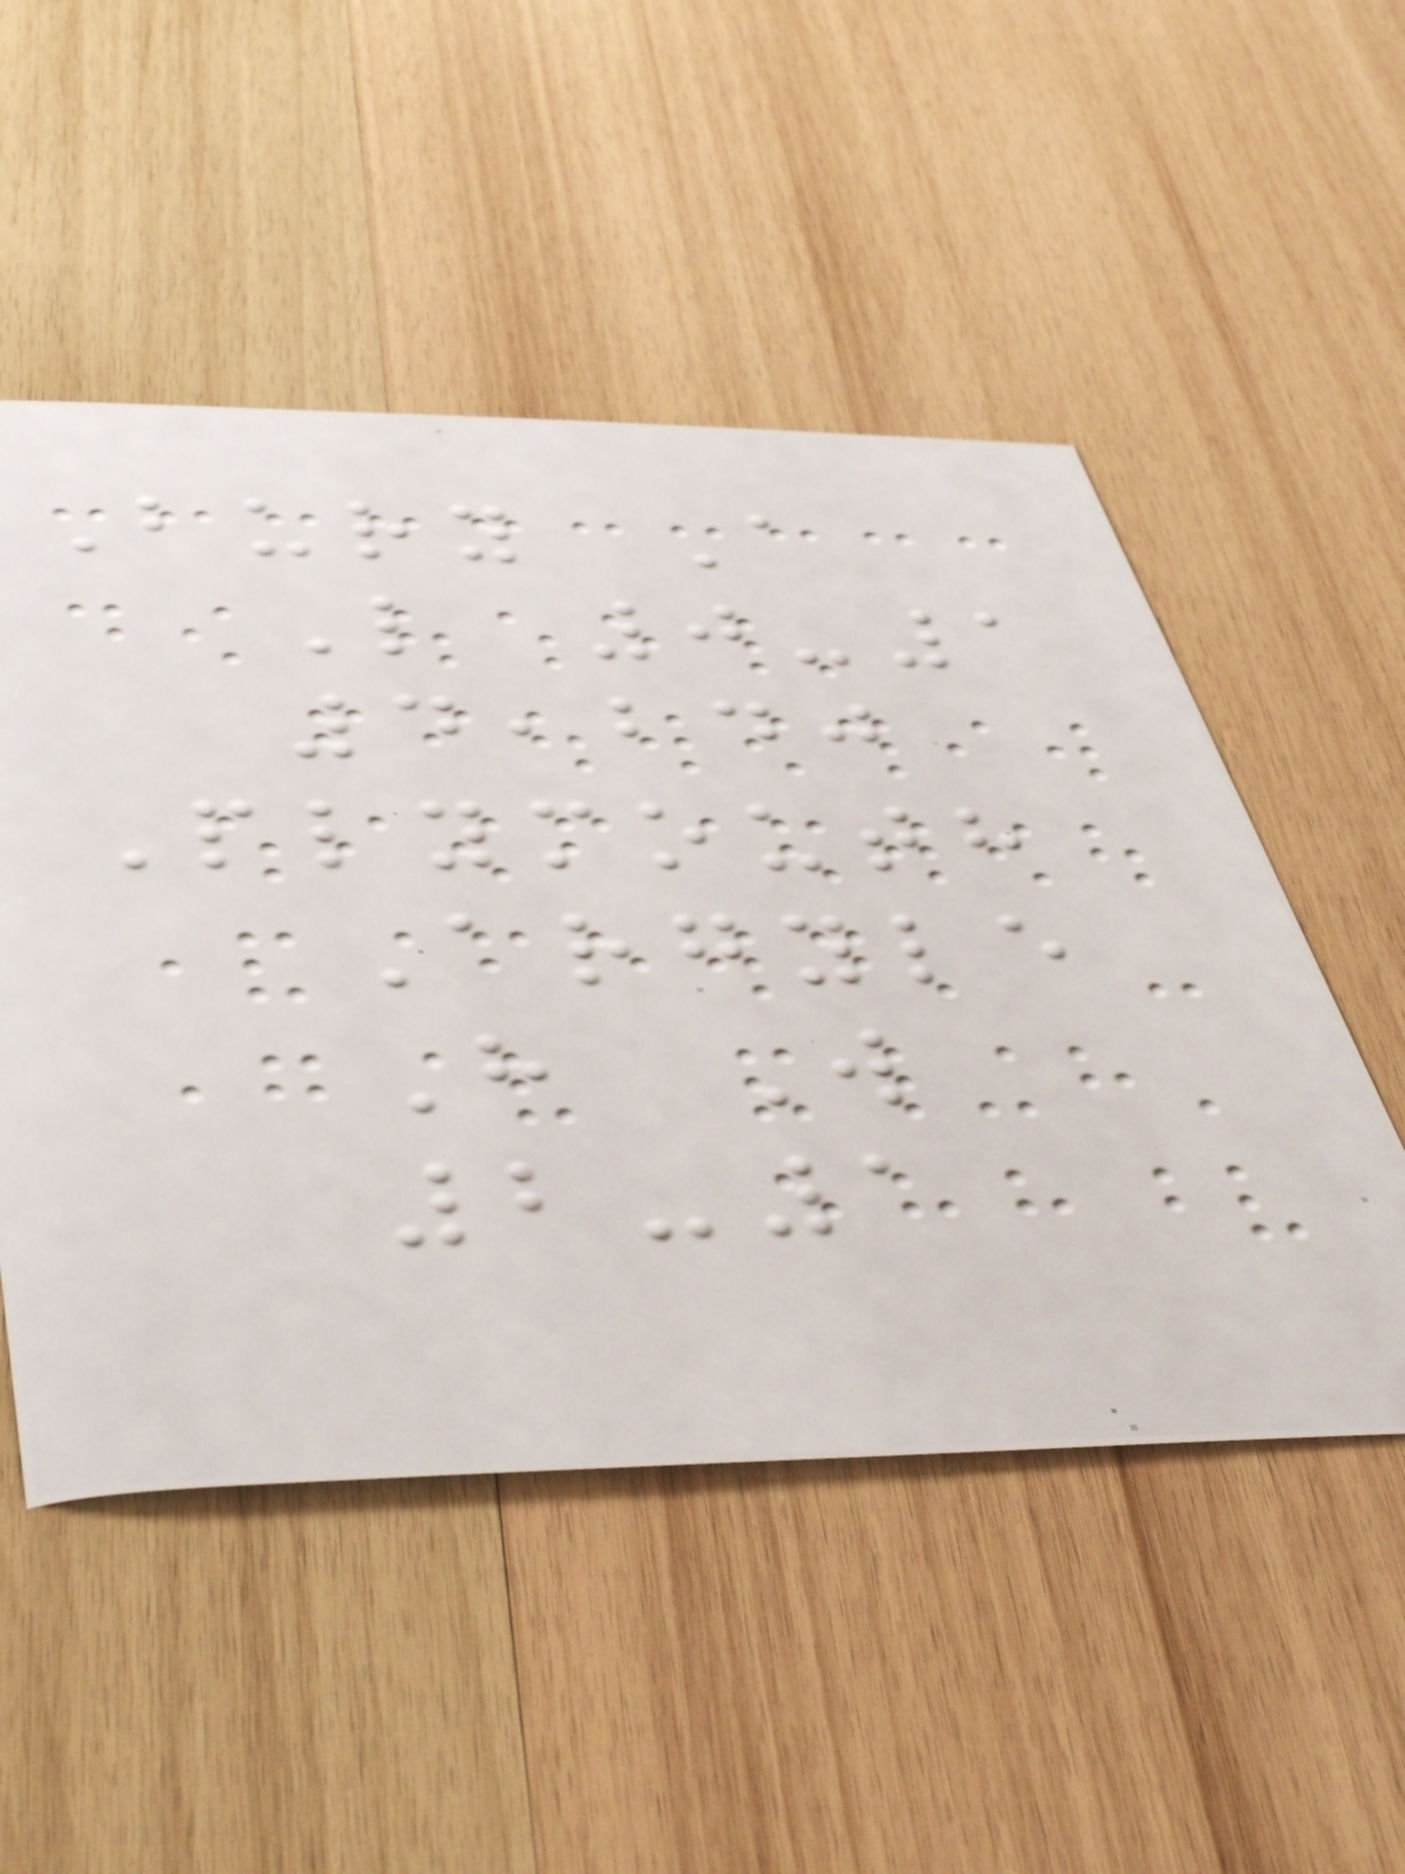Bury A
L 0-1
4,240
Plymouth
Argyle
H W
2-1
